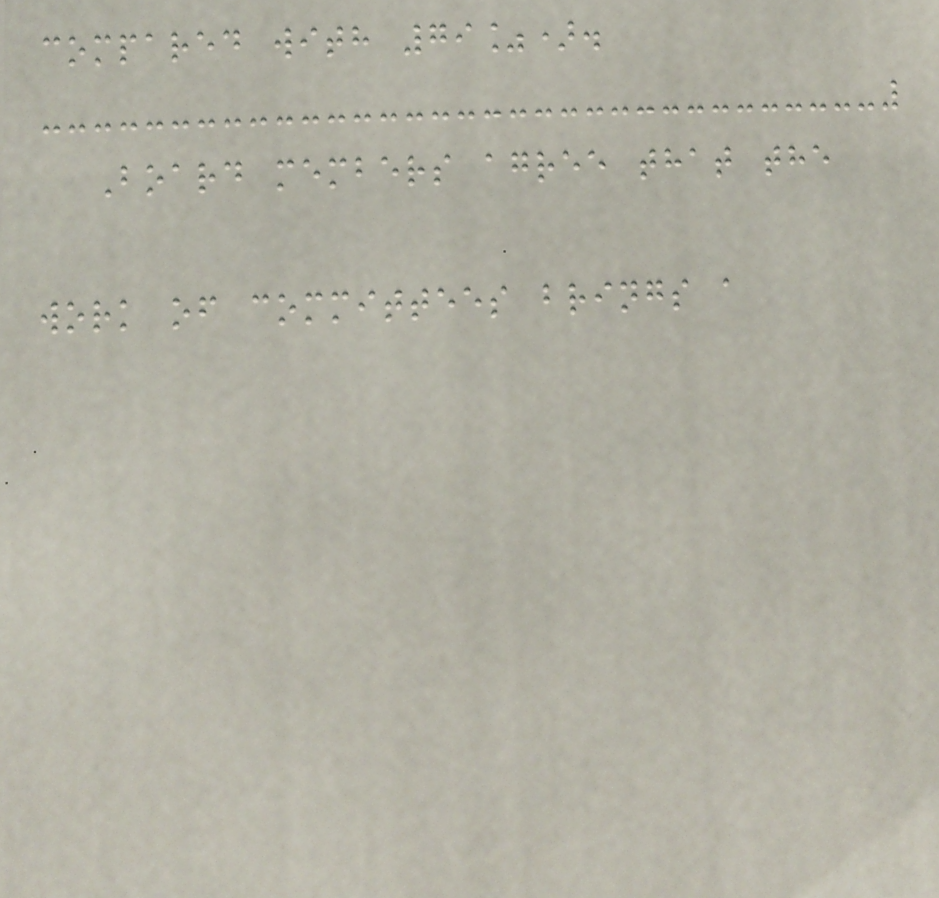compared with 79%).
Board members agree that the
work of committees brings a
